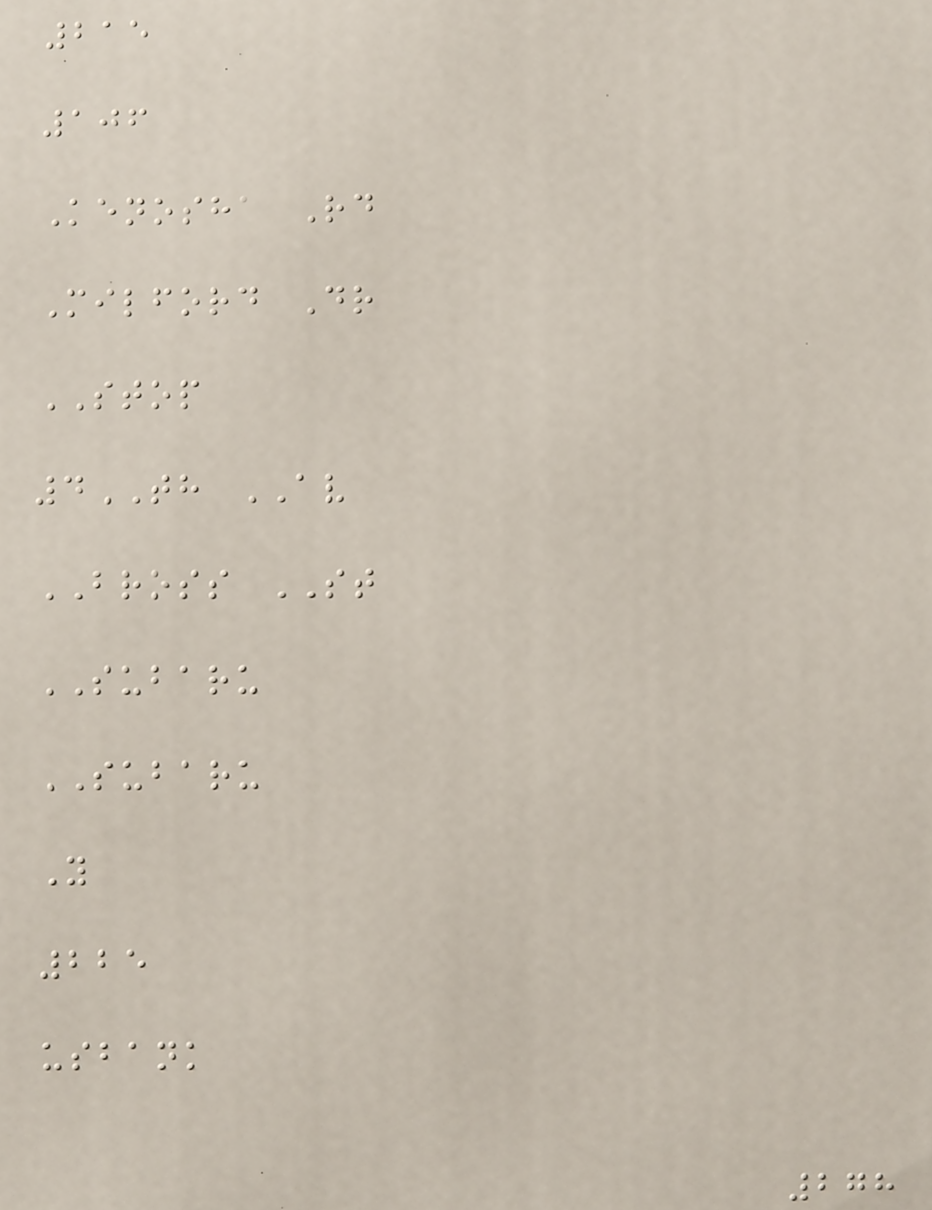215
106
Kenosha Rd
Milford Dr
STOP
4TH AV
BROSS ST
SUBARU
SUBARU
Y
225
usbank
278
